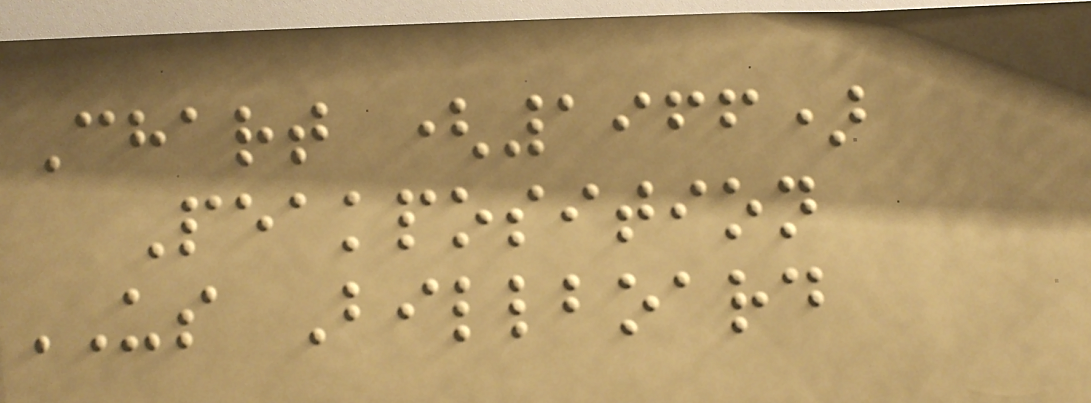Chart (1966)
Peakposition
US Billboard
